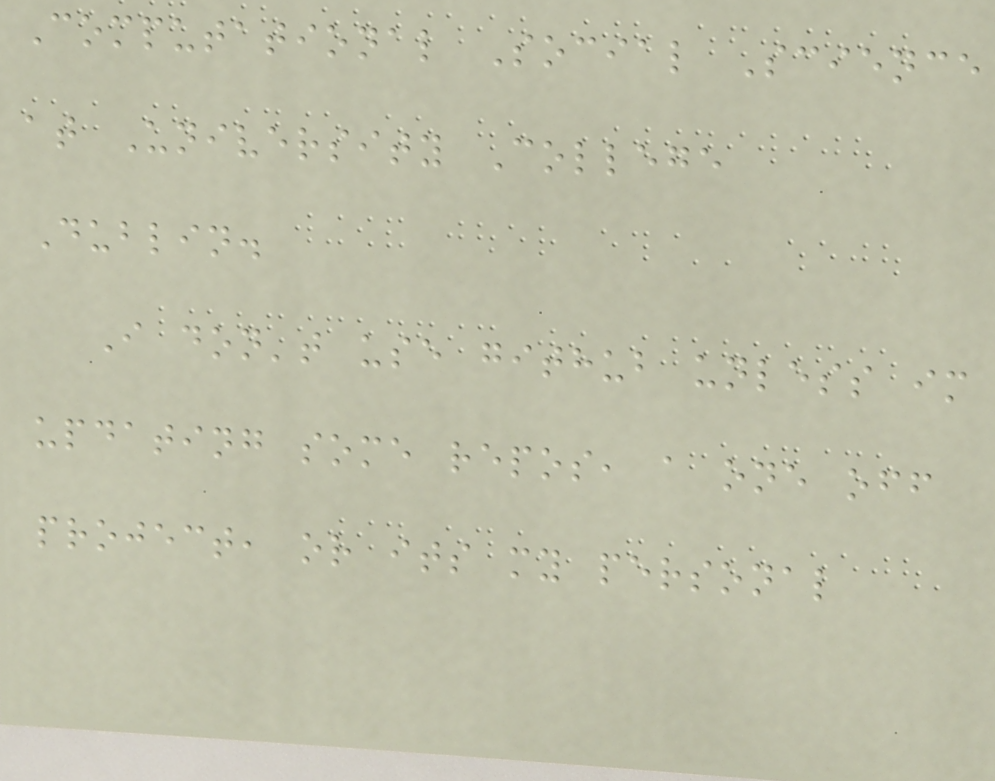Computational Social Science
at University College
Dublin.
I don't use github unless im
updating some repos, a one off
project, or its my personal
